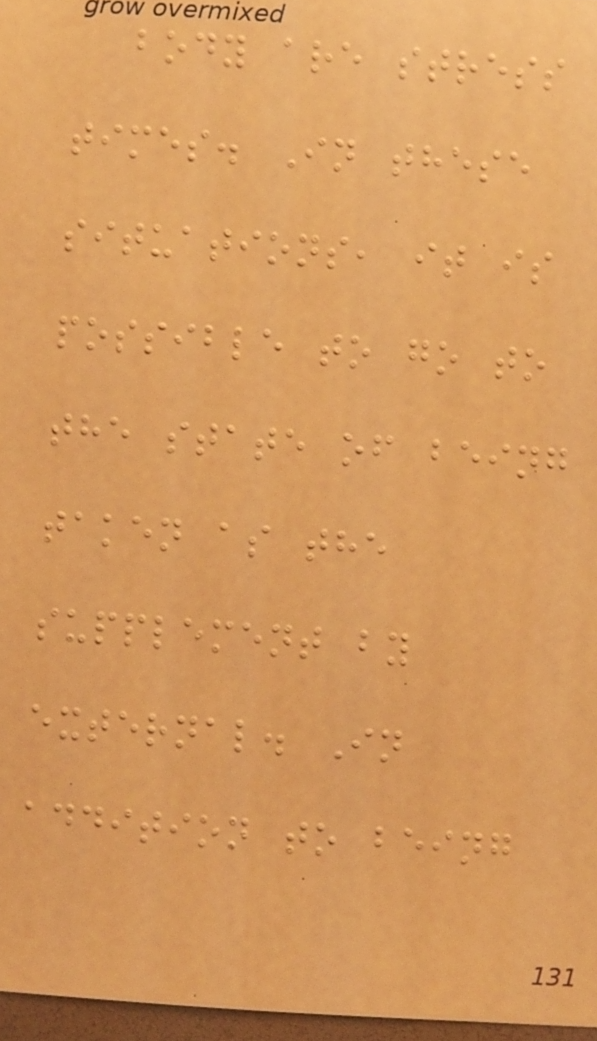body are stress
times. In these
situations, it is
possible to go to
the state of being
taken as the
supplement by
external. In
addition to being
